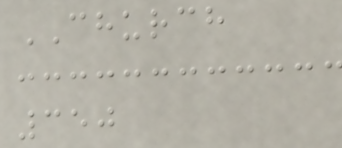CHURCH
350
